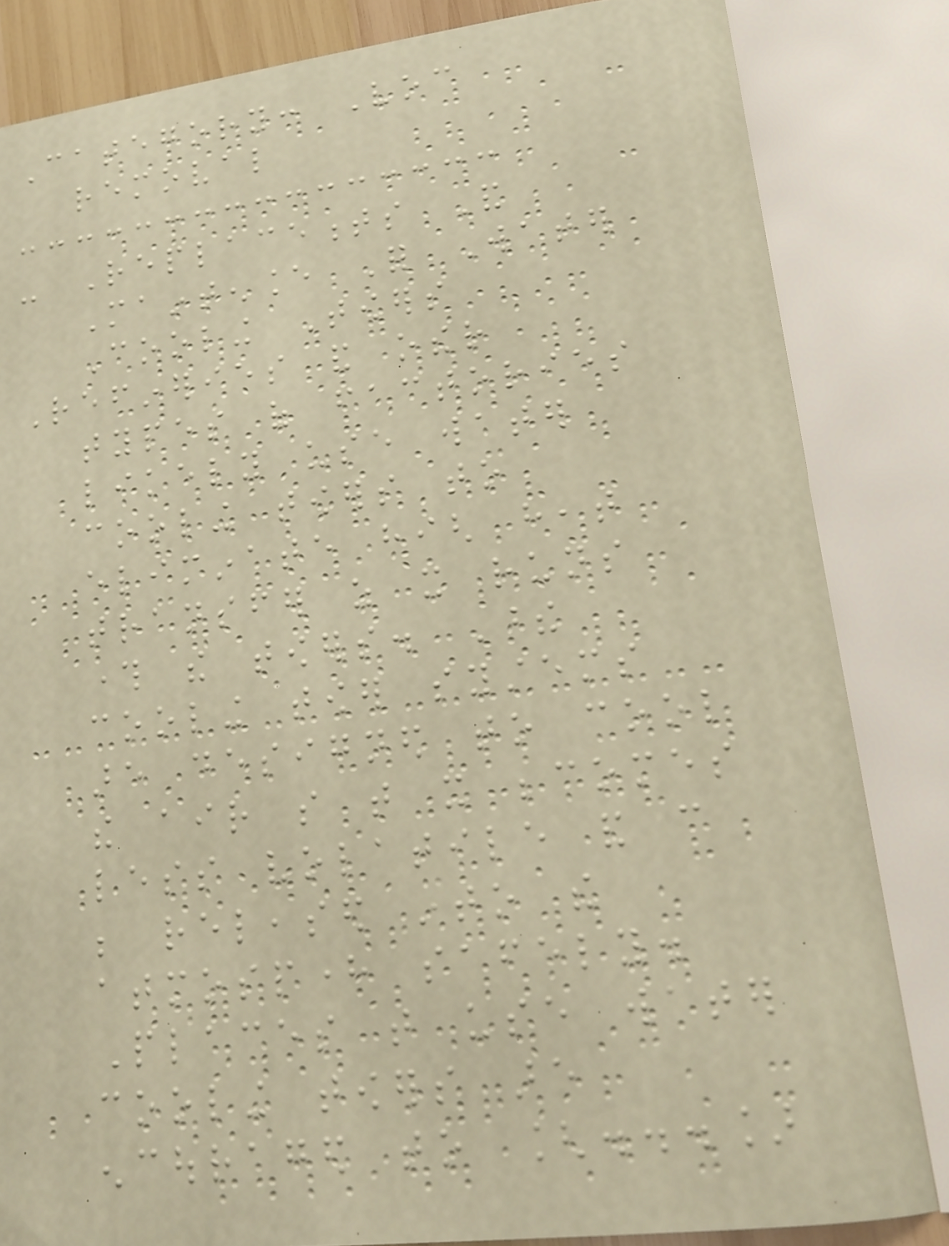Category: Voc
removal
- Replacements And
Maintenance For Water
Cooling Towers
Refineries and other
types of factories
likely use water
cooling towers to
eliminate high heat
transfer as it runs
through the towers. These
cooling tower systems
are designed to cool
the air so that it becomes
less volatile and can
be released into the
atmosphere safely.
Places that use water
cooling towers are
encouraged to [...]
